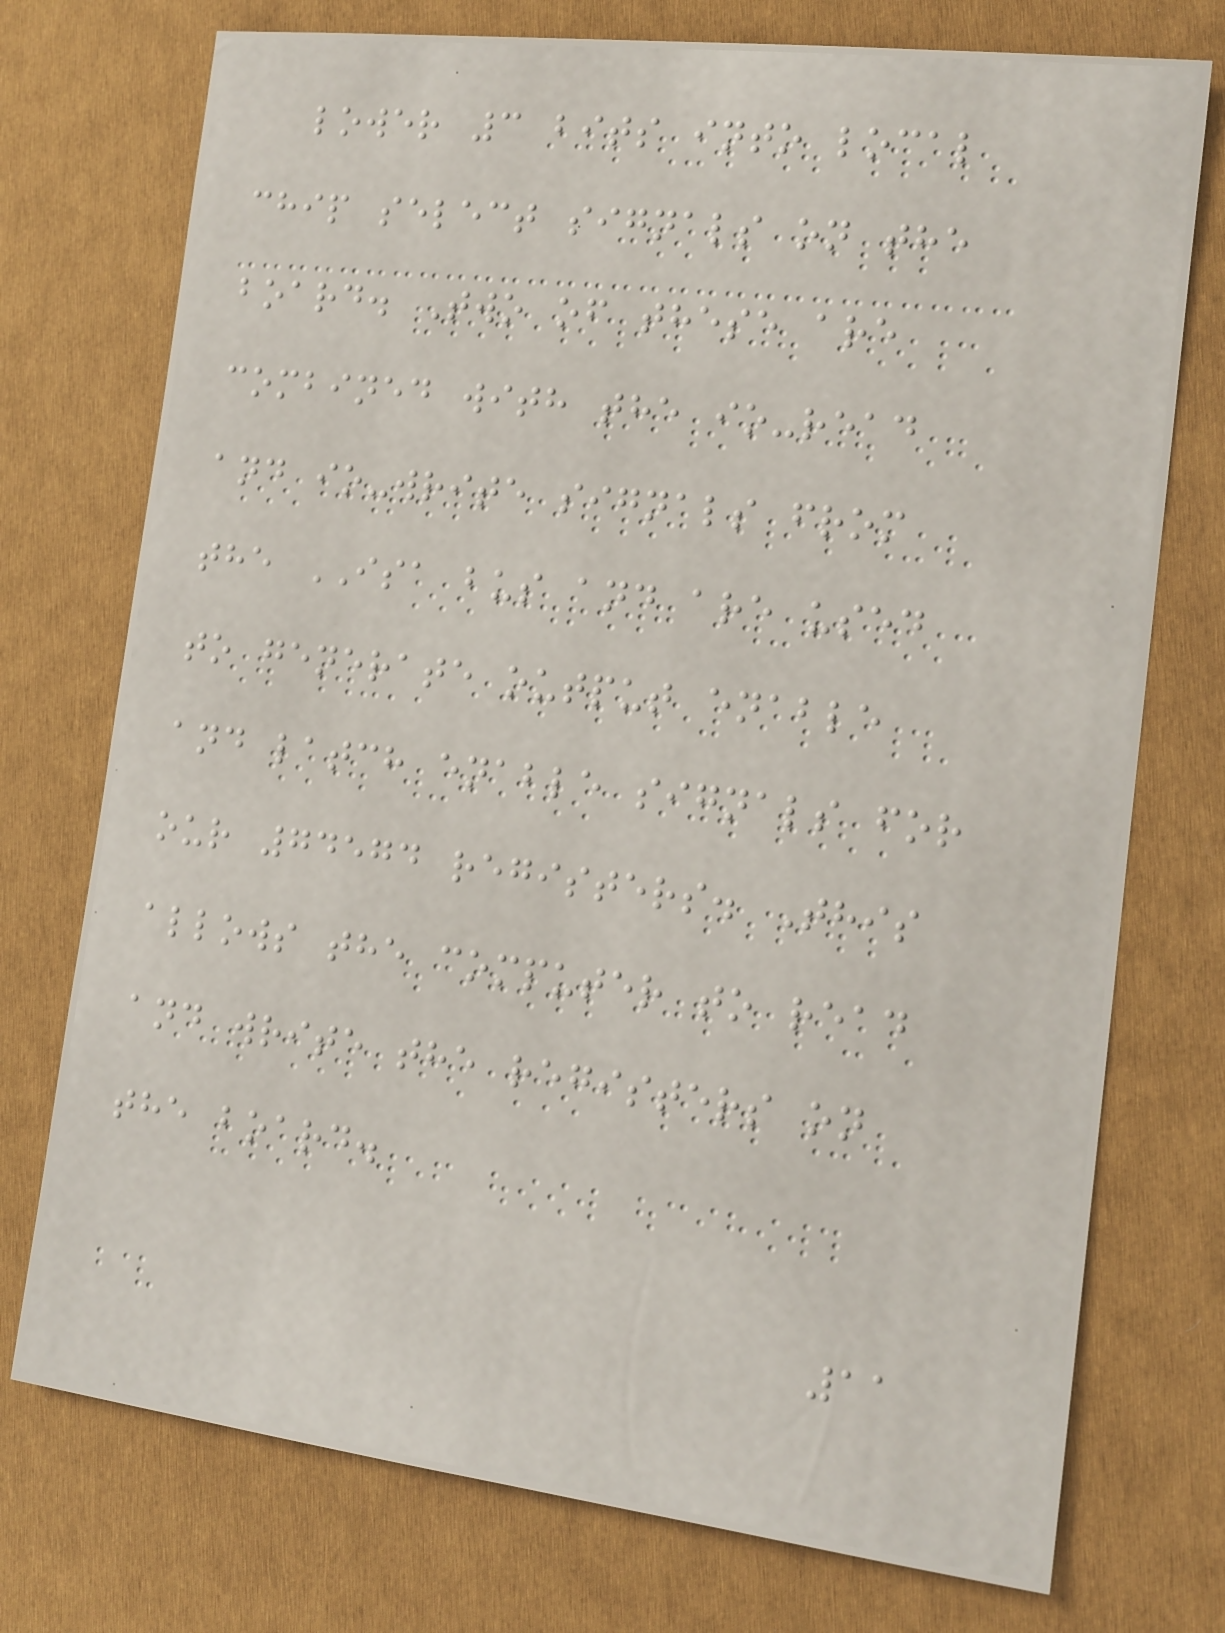lower 3 bits into local
chip select signals on the
board. Two of these are
combined with the io-read
and io-write signals from
the ISA bus and are used
to generate output enable
and latch enable signals for
our 74574 registers. This
allows the computer to read
and write the registers on
the board.
11
